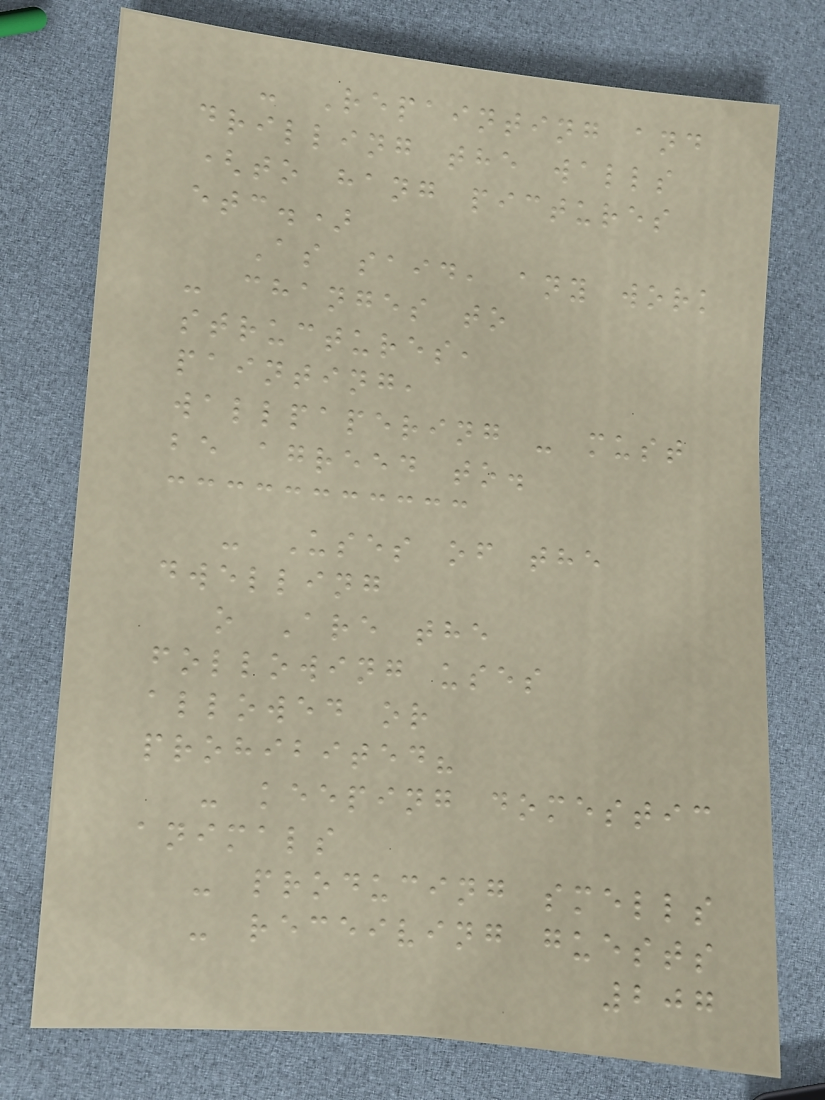- Repainting and
drilling the walls
(to hang pictures
etc.)
As said, any work
- changes to
structures,
painting,
wallpapering - must
be agreed to.
- Uses of the
dwelling
o Are the
following uses
allowed or
prohibited?
- keeping domestic
animals
- producing smells
- receiving guests
207
